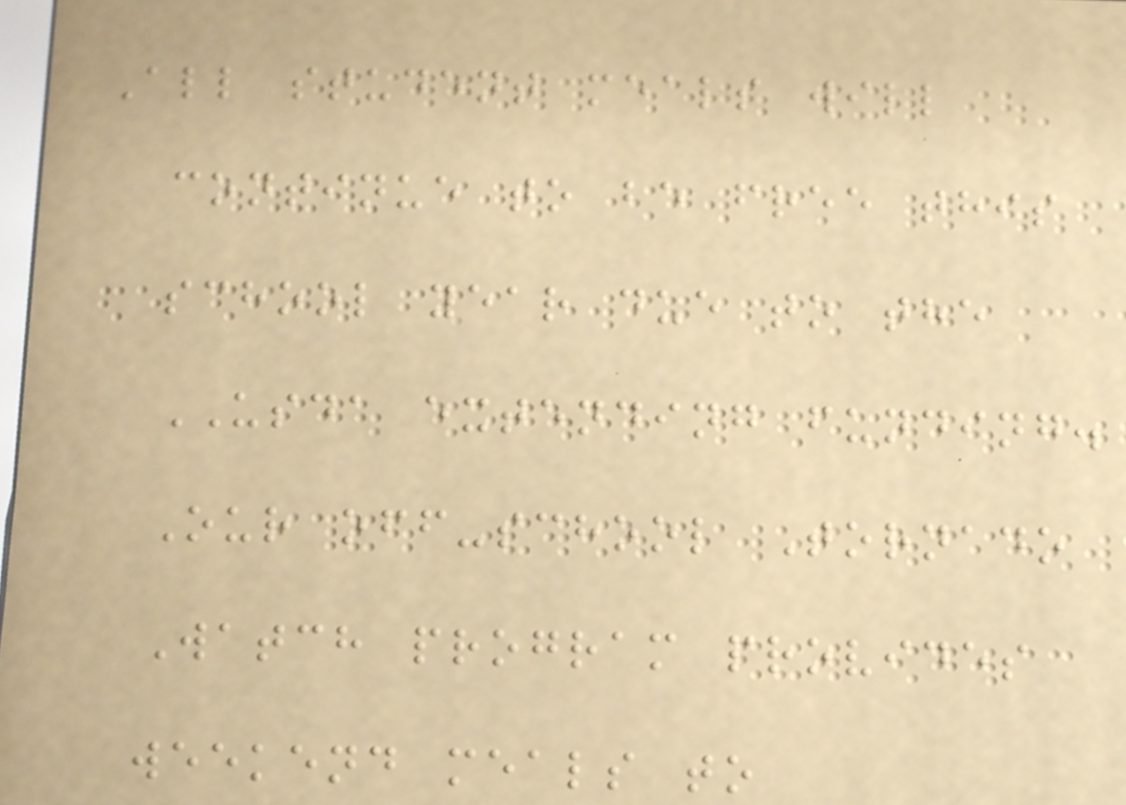All student meals will
continue to be free this
school year due to the
USDA extending funding.
Our off-school Tornado
Watch program provides
weekend meals to
